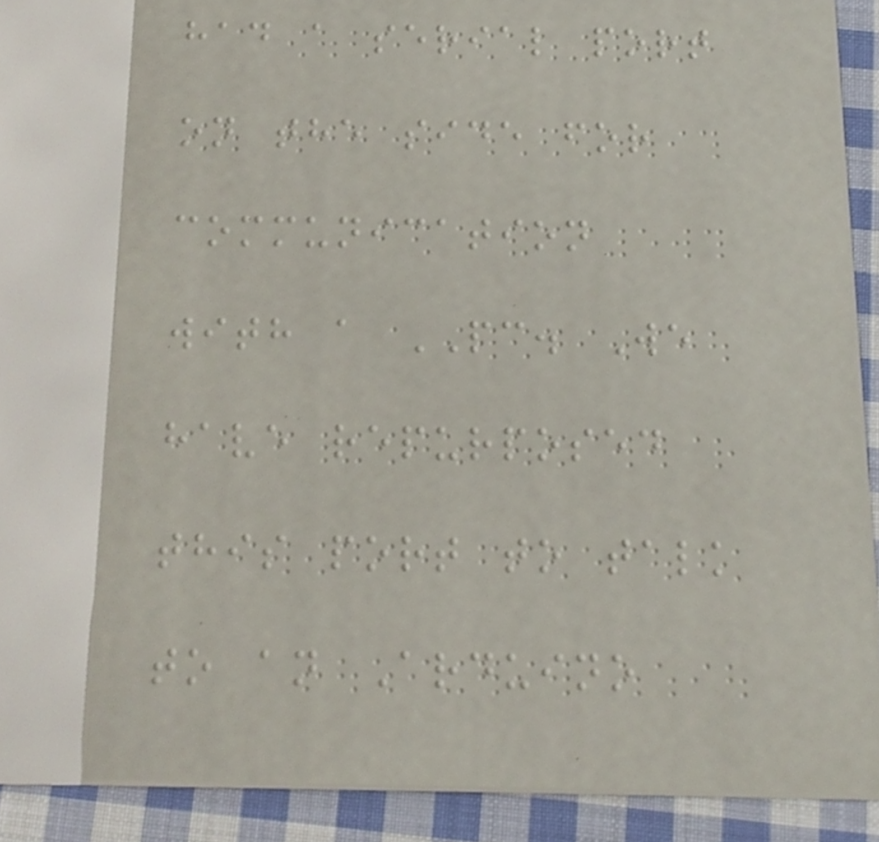had a serial port
on the side for
communication
with a PC. We
have repurposed
this port to talk
to an Arduino
